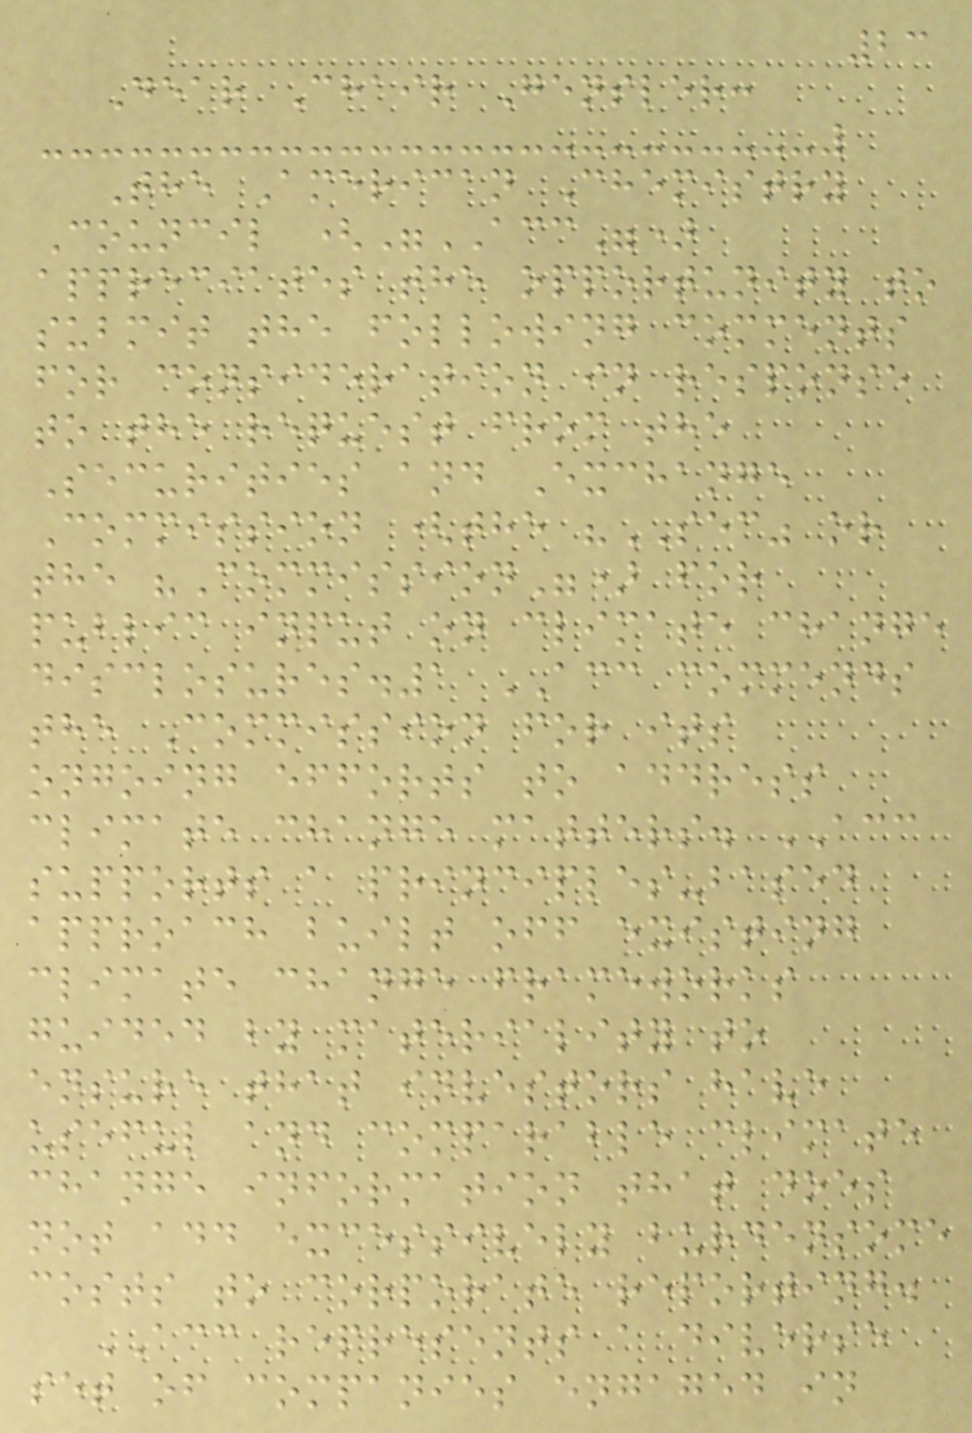23
Dear Chair Gensler:
The American Chemistry
Council ("ACC")
appreciates the opportunity to
submit the following comments
for consideration in response
to the request from the
Securities and Exchange
Commission (the "SEC" or
the "Commission") for
public input on climate change
disclosures.1 ACC commends
the Commission for its
ongoing efforts to address
climate change matters. ACC
supports a principles-based
approach built off existing
climate change frameworks
guided by materiality to
ensure that investors have
useful and comparable climate
change information that does
not add excessively burdensome
costs to corporate reporting.
ACC represents a diverse
set of companies engaged in
